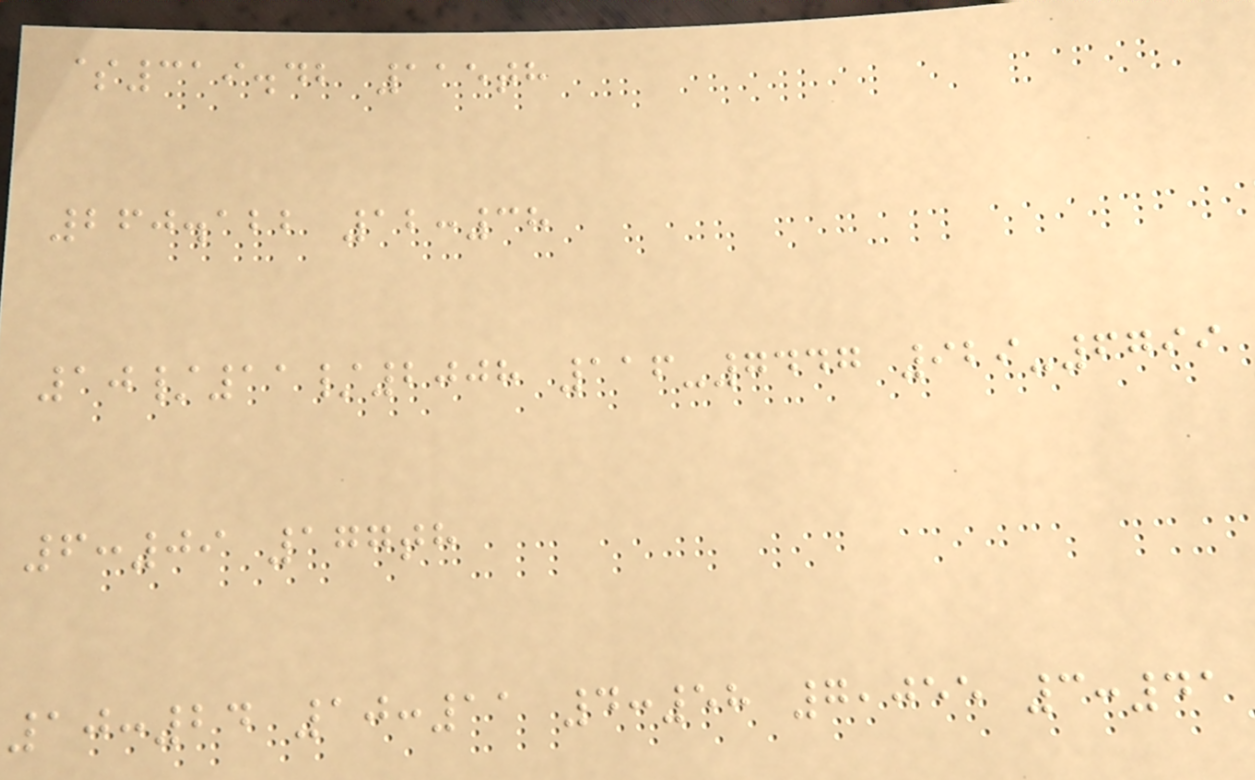$319.42 115th
260.122 12:38
10/11/2008 116-7447 929-6799
6:09 177th
10:24 10:11 4:58 7,055 3:41
